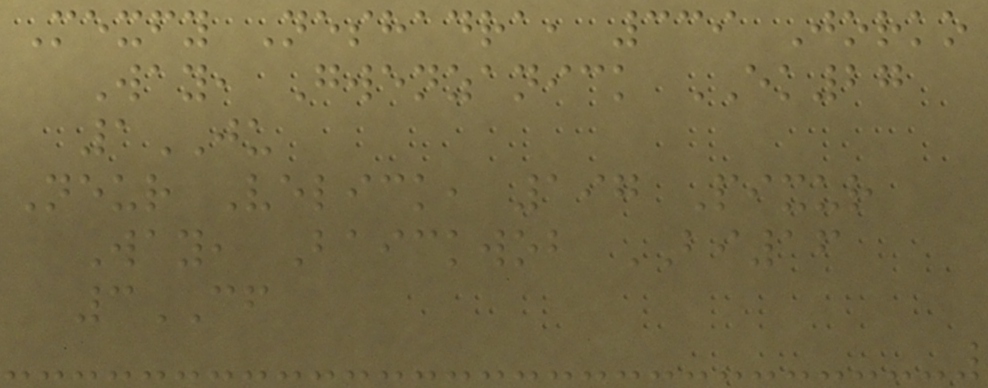Mexfy Neshadra, 339 Jorko
Way, Gwenzanick EK27
1JU
Neur Velick, 197 Pixur
Way, Baickwob BI16
3CF
